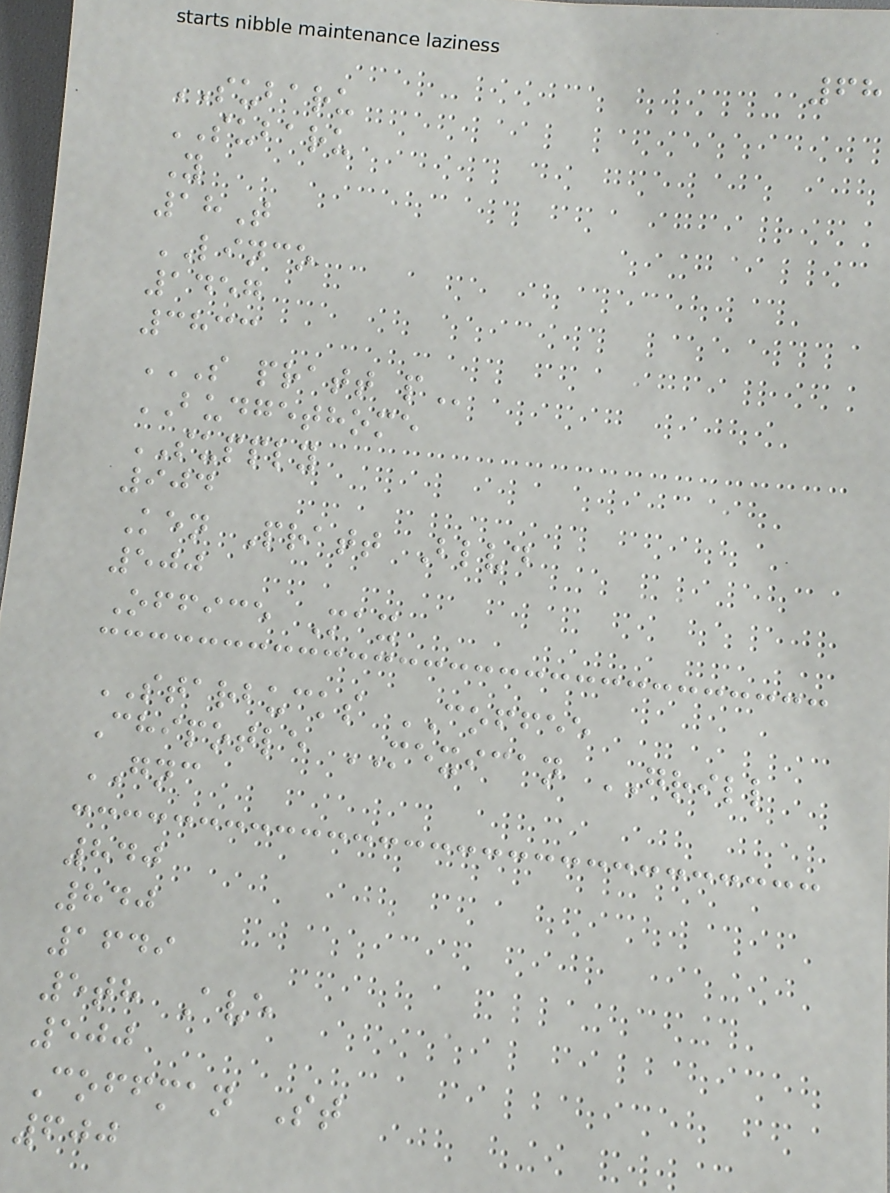68
SUBARU
SUBARU
Y
18T
LINCO
1457
3833
S PRATT P
BUDGETHOME
SUPPLY
904
Ken Pratt Blvd
500
Office Max
STARBUCKS COFFEE
Chipotle MEXICAN GRILL
GNC
840
840
1649
5th Ave
500
Coffman St
600
